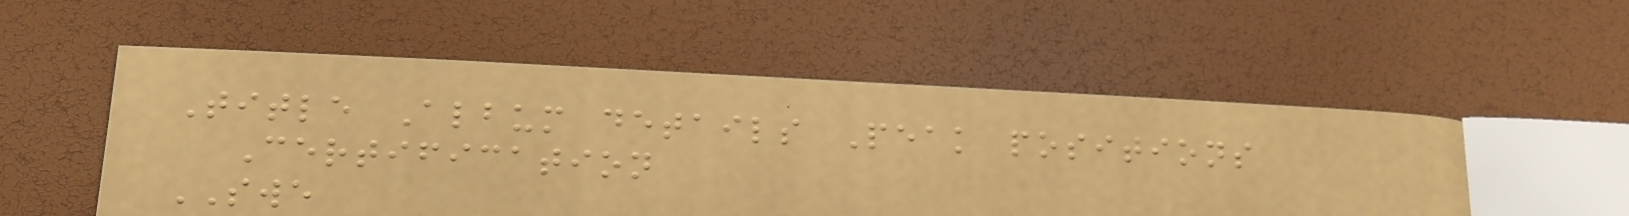Title Album details Peak positions
Certification
SWE
